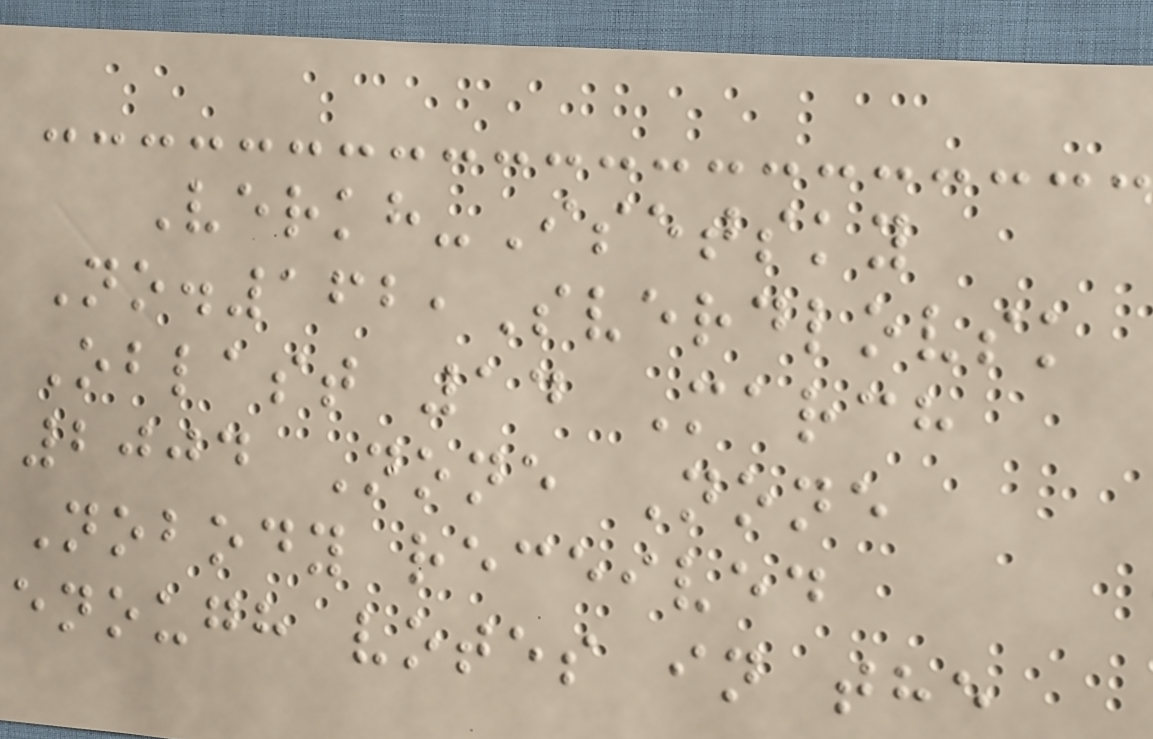Verkh-Isetsky
No.162,Sverdlovsk
Oblast 14 March
2004 None None
Nobody received
enough votes in the
